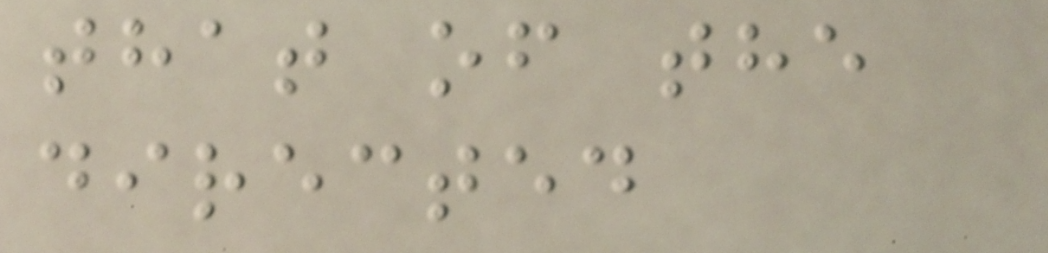that of the
directed
